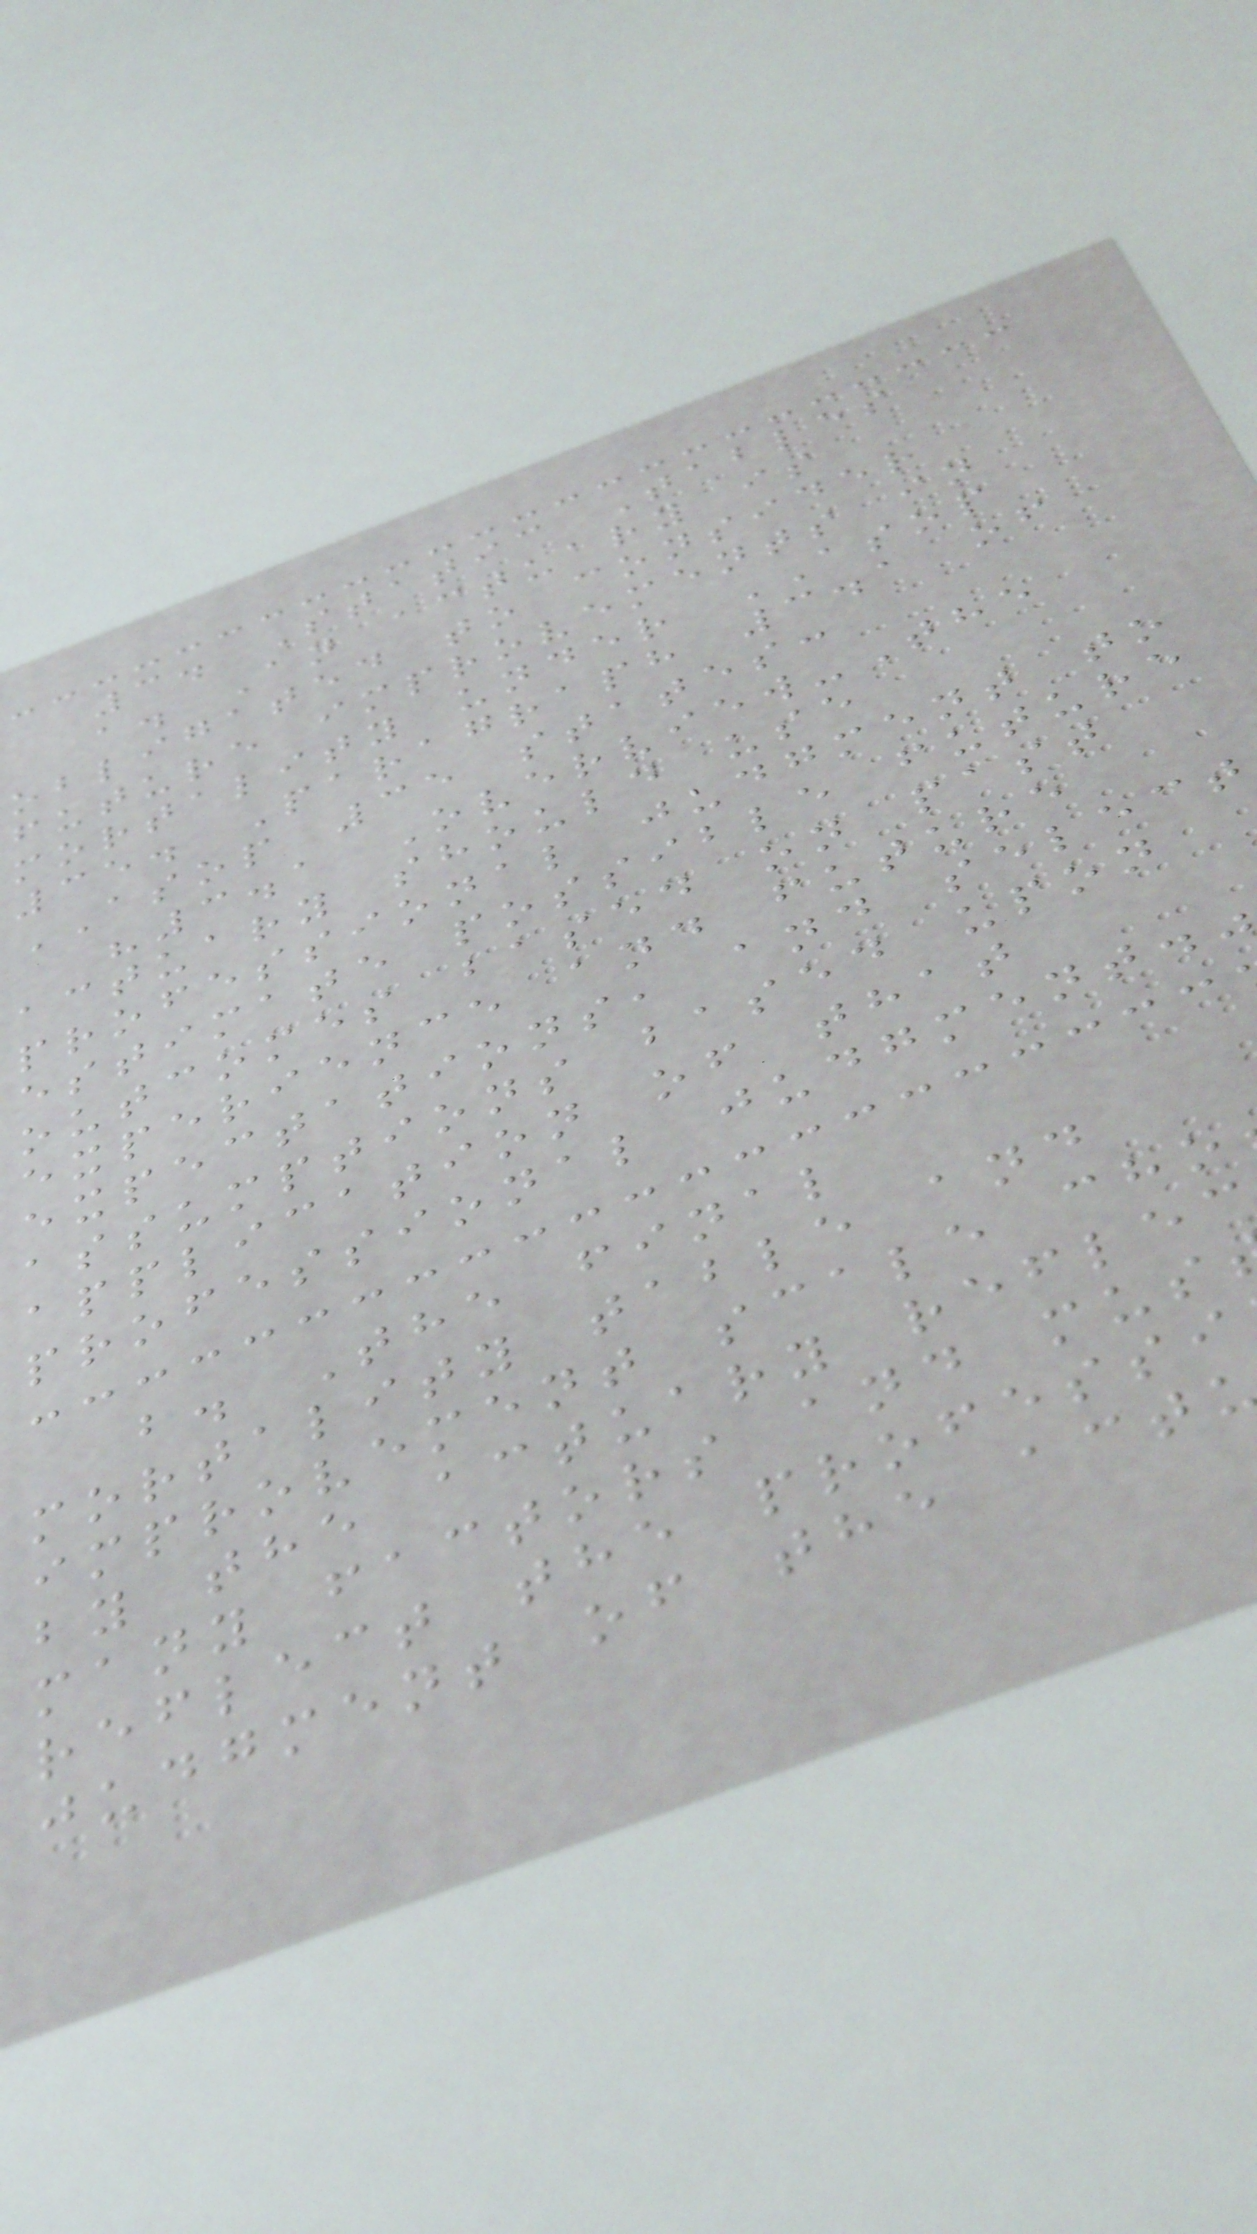3. Static Tables
a. An actuary is
obligated to consider
future improvements in
mortality under ASOP
35. Paragraph 3.1 of
ASOP 35 states:
"3.1 Overview-The
actuary should use
professional judgment to
estimate possible future
outcomes based on past
experience and future
expectations, and select
assumptions based upon
application of that
professional judgment."
b. The final
mortality table and
improvement scale cho
by the actuary reflec
many factors and mus
reflect the professi
judgment of the act
